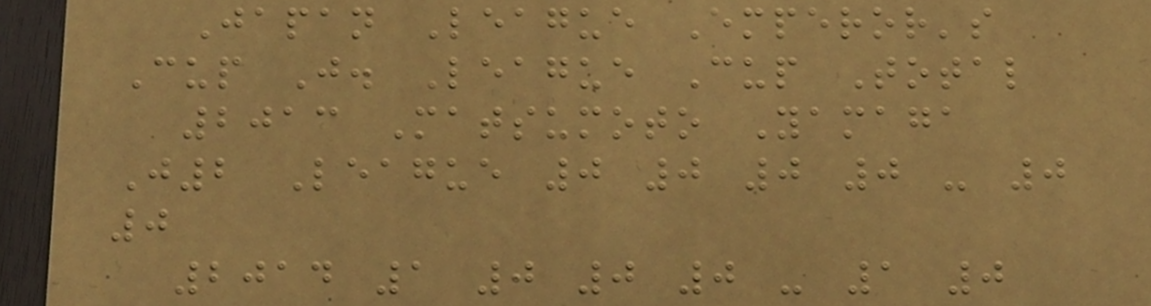Japan League Emperor's
Cup J. League Cup Total
2013 Matsumoto Yamaga
J2 League 0 0 0 0 - 0
0
2014 1 0 0 0 - 1 0
